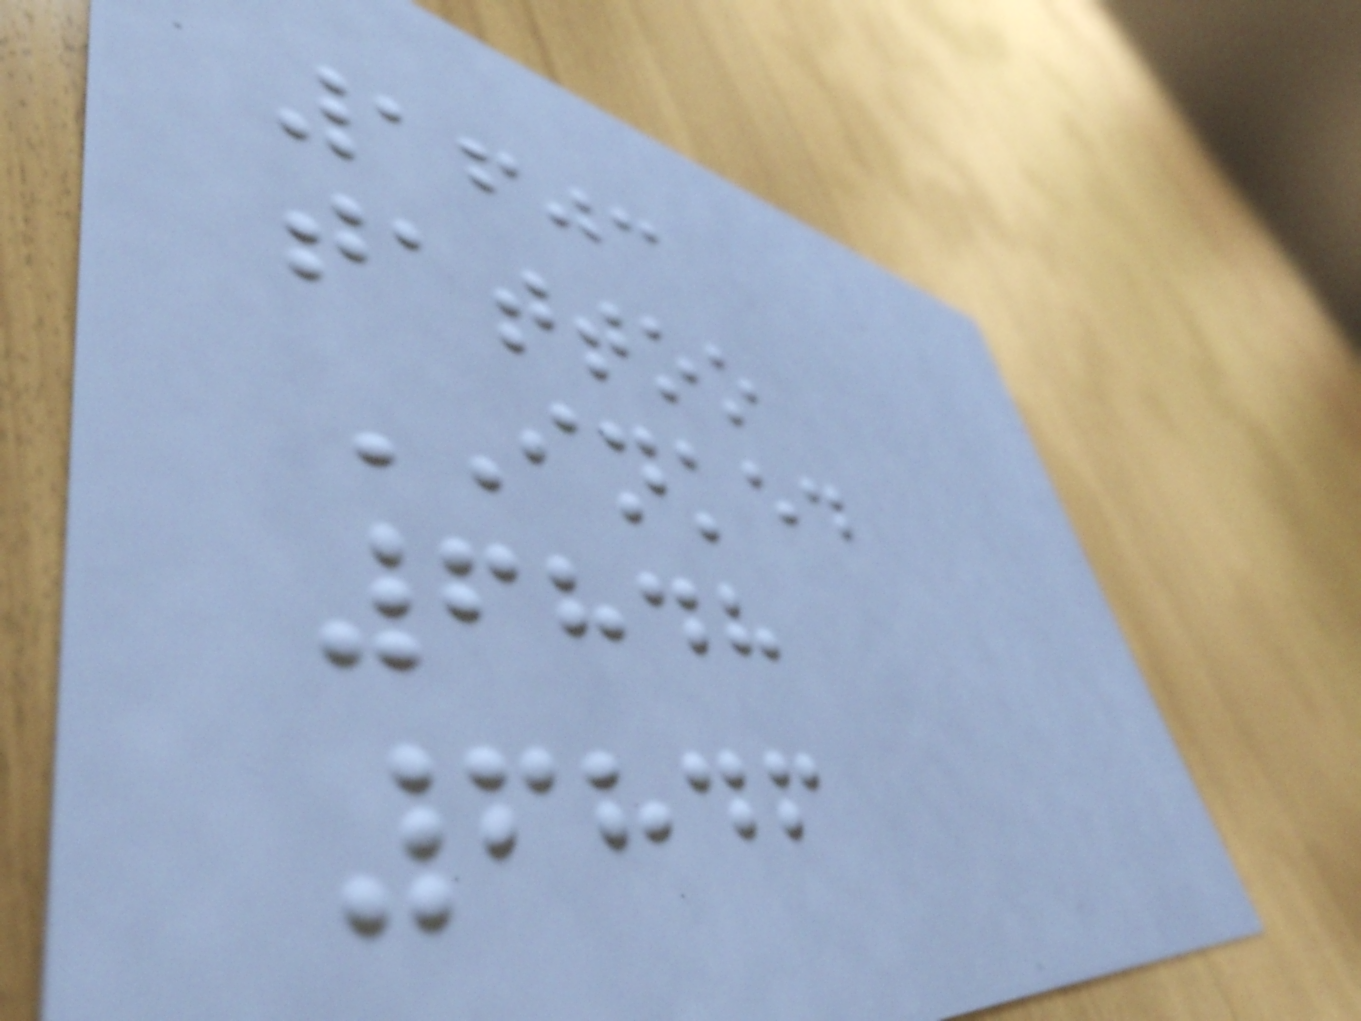1603
tattoo
INKED
6848
6846
